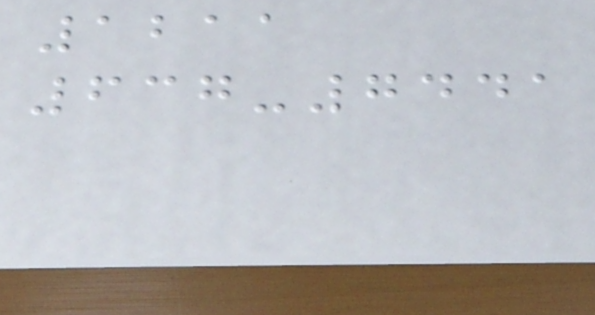1211
637-7441
